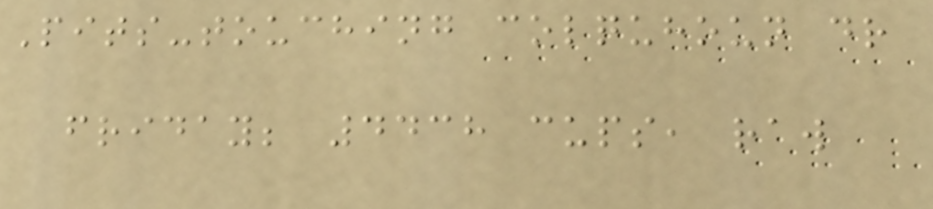Pits-touching colquhoun dr
friday; 4438 cups, raw
